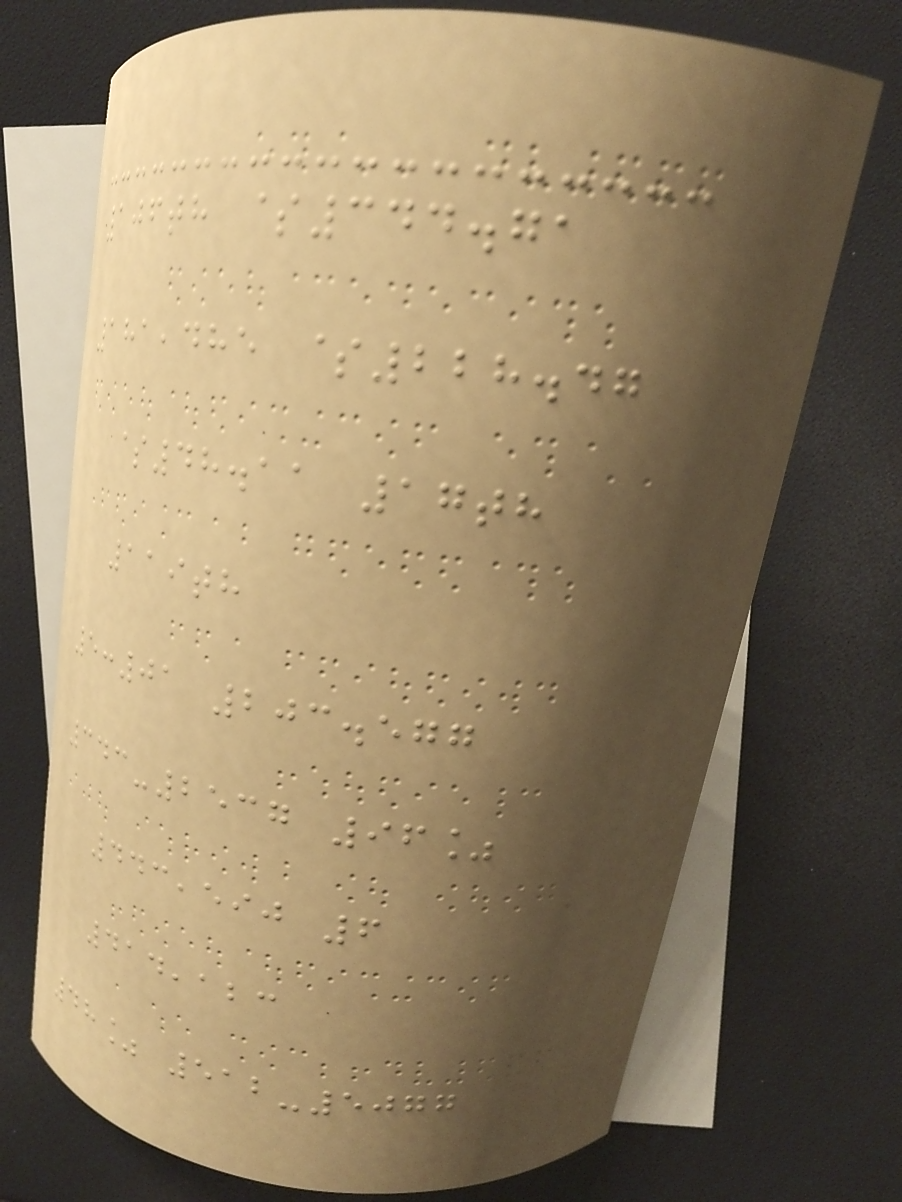106th $344.71
181,485 $228.47
$48.11 17th
119th
5:01 203.577
343-2537 96%
443,590 6
414,123
48% 512-5077
